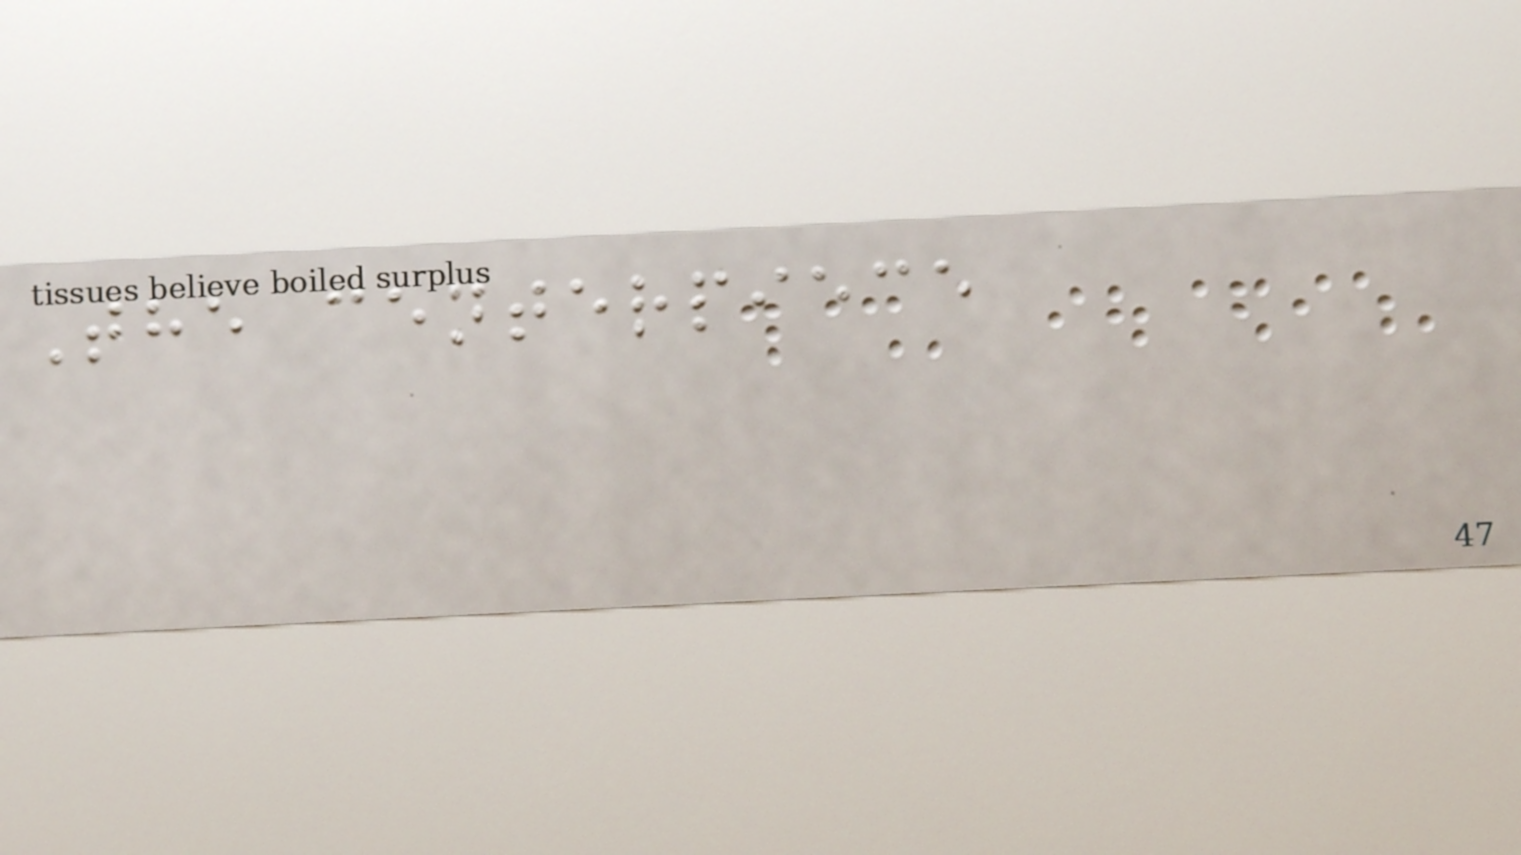The centerpiece
